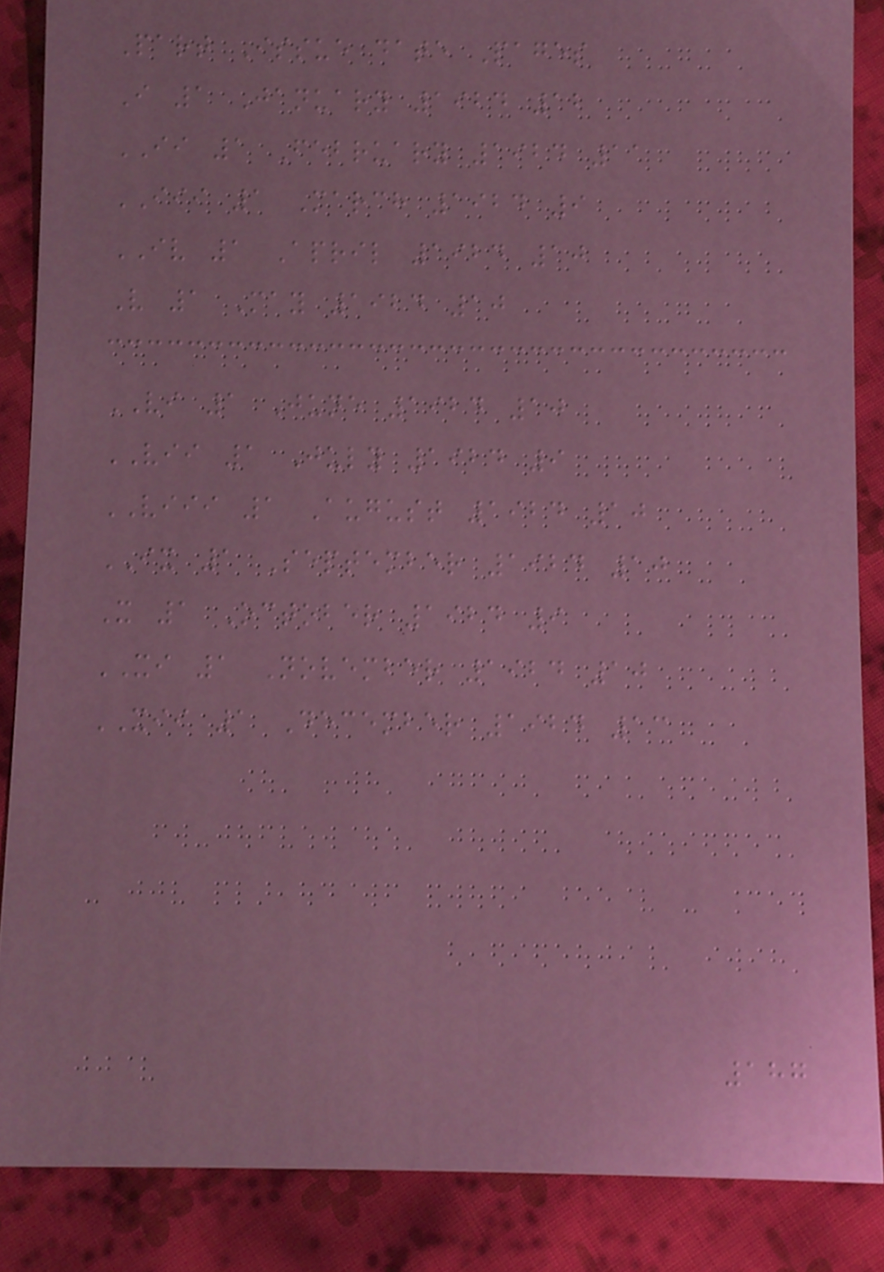Part Issue date Pages
I 1 January 1924 12
II 1 February 1924 11
III 1 March 1924 9
IV 1 April 1924 10
V 1 May 1924 10
VI 1 June 1924 10
VII 1 July 1924 9
VIII 1 August 1924 10
IX 1 September 1924 10
X 1 October 1924 9
XI 1 November 1924 10
XII 1 December 1924 13
187
